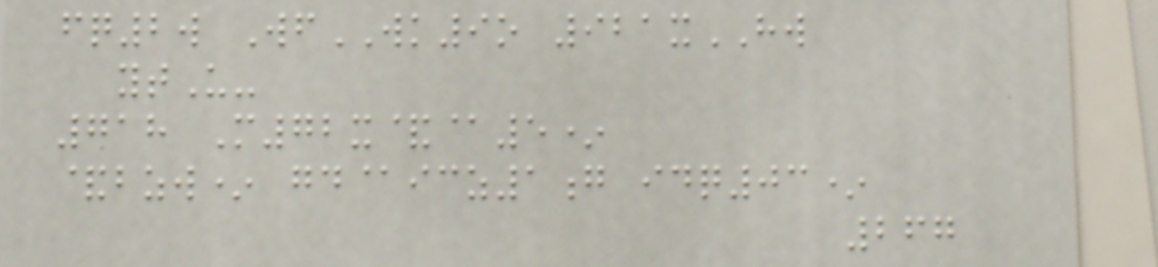fq2w WfWK9o 921xHW
ytU-
718 M72x&@5*
&bzw* gd@icz1g idq03*
267
